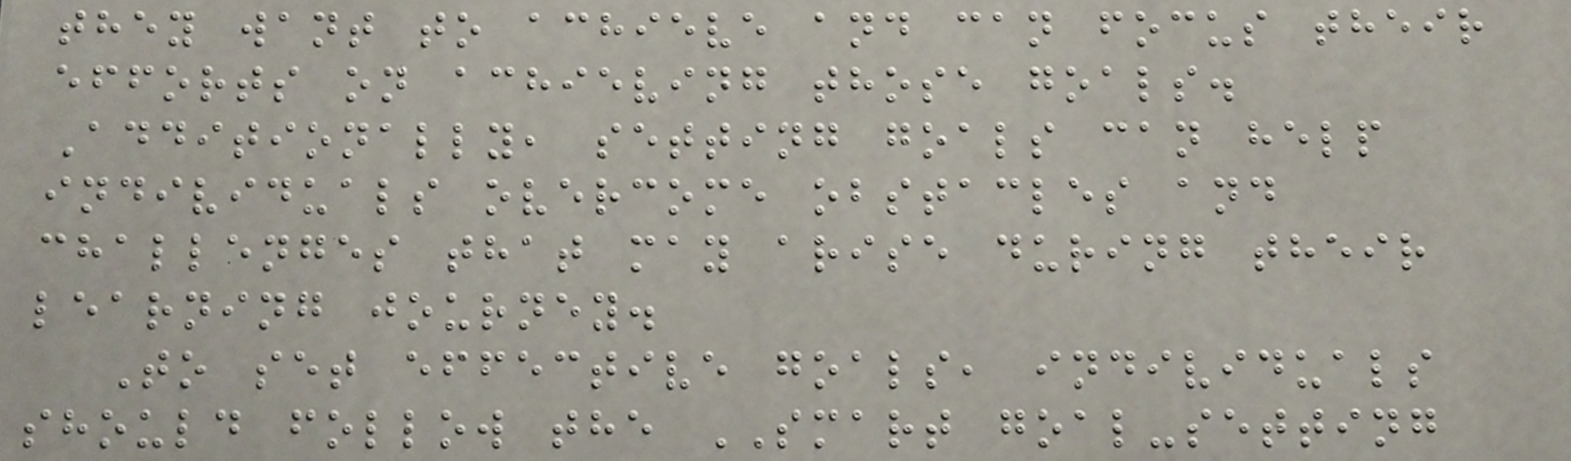they want to achieve and can focus their
efforts on achieving those goals.
Additionally, setting goals can help
individuals overcome obstacles and
challenges that may arise during their
learning journey.
To set effective goals, individuals
should follow the SMART goal-setting
